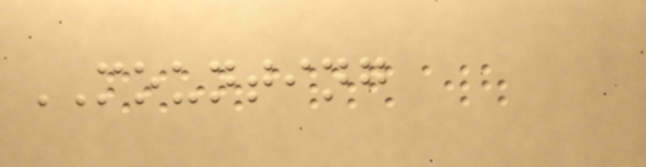MOUNTING
